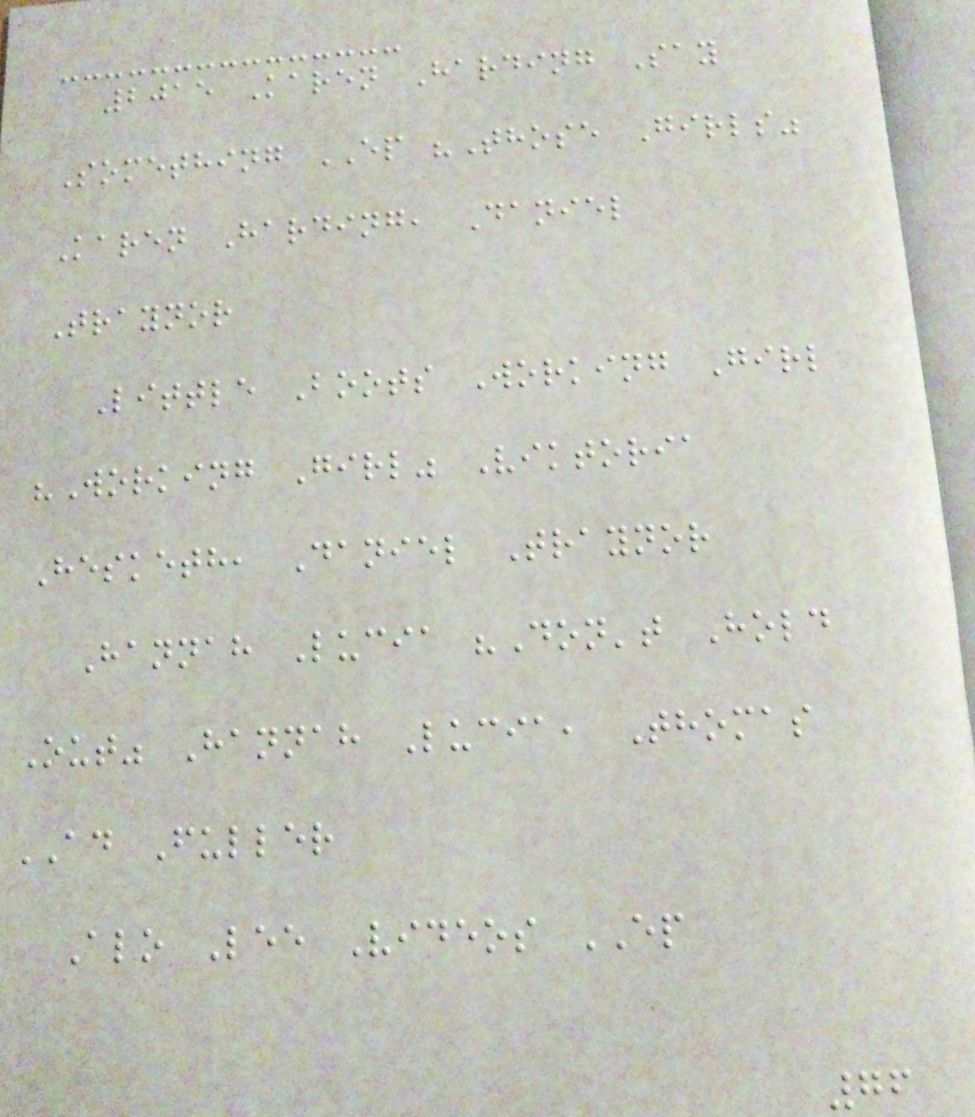2015 Karen Harding Say
Something EP "Those Girls"
Karen Harding, Daniel
Traynor
Little Boots Working Girl
"Working Girl" Viktoria
Hesketh, Daniel Traynor
Hannah Lucia "Don't Hold
Out" Hannah Lucia, Thomas
AD Fuller
Alo Lee Videos EP
76
